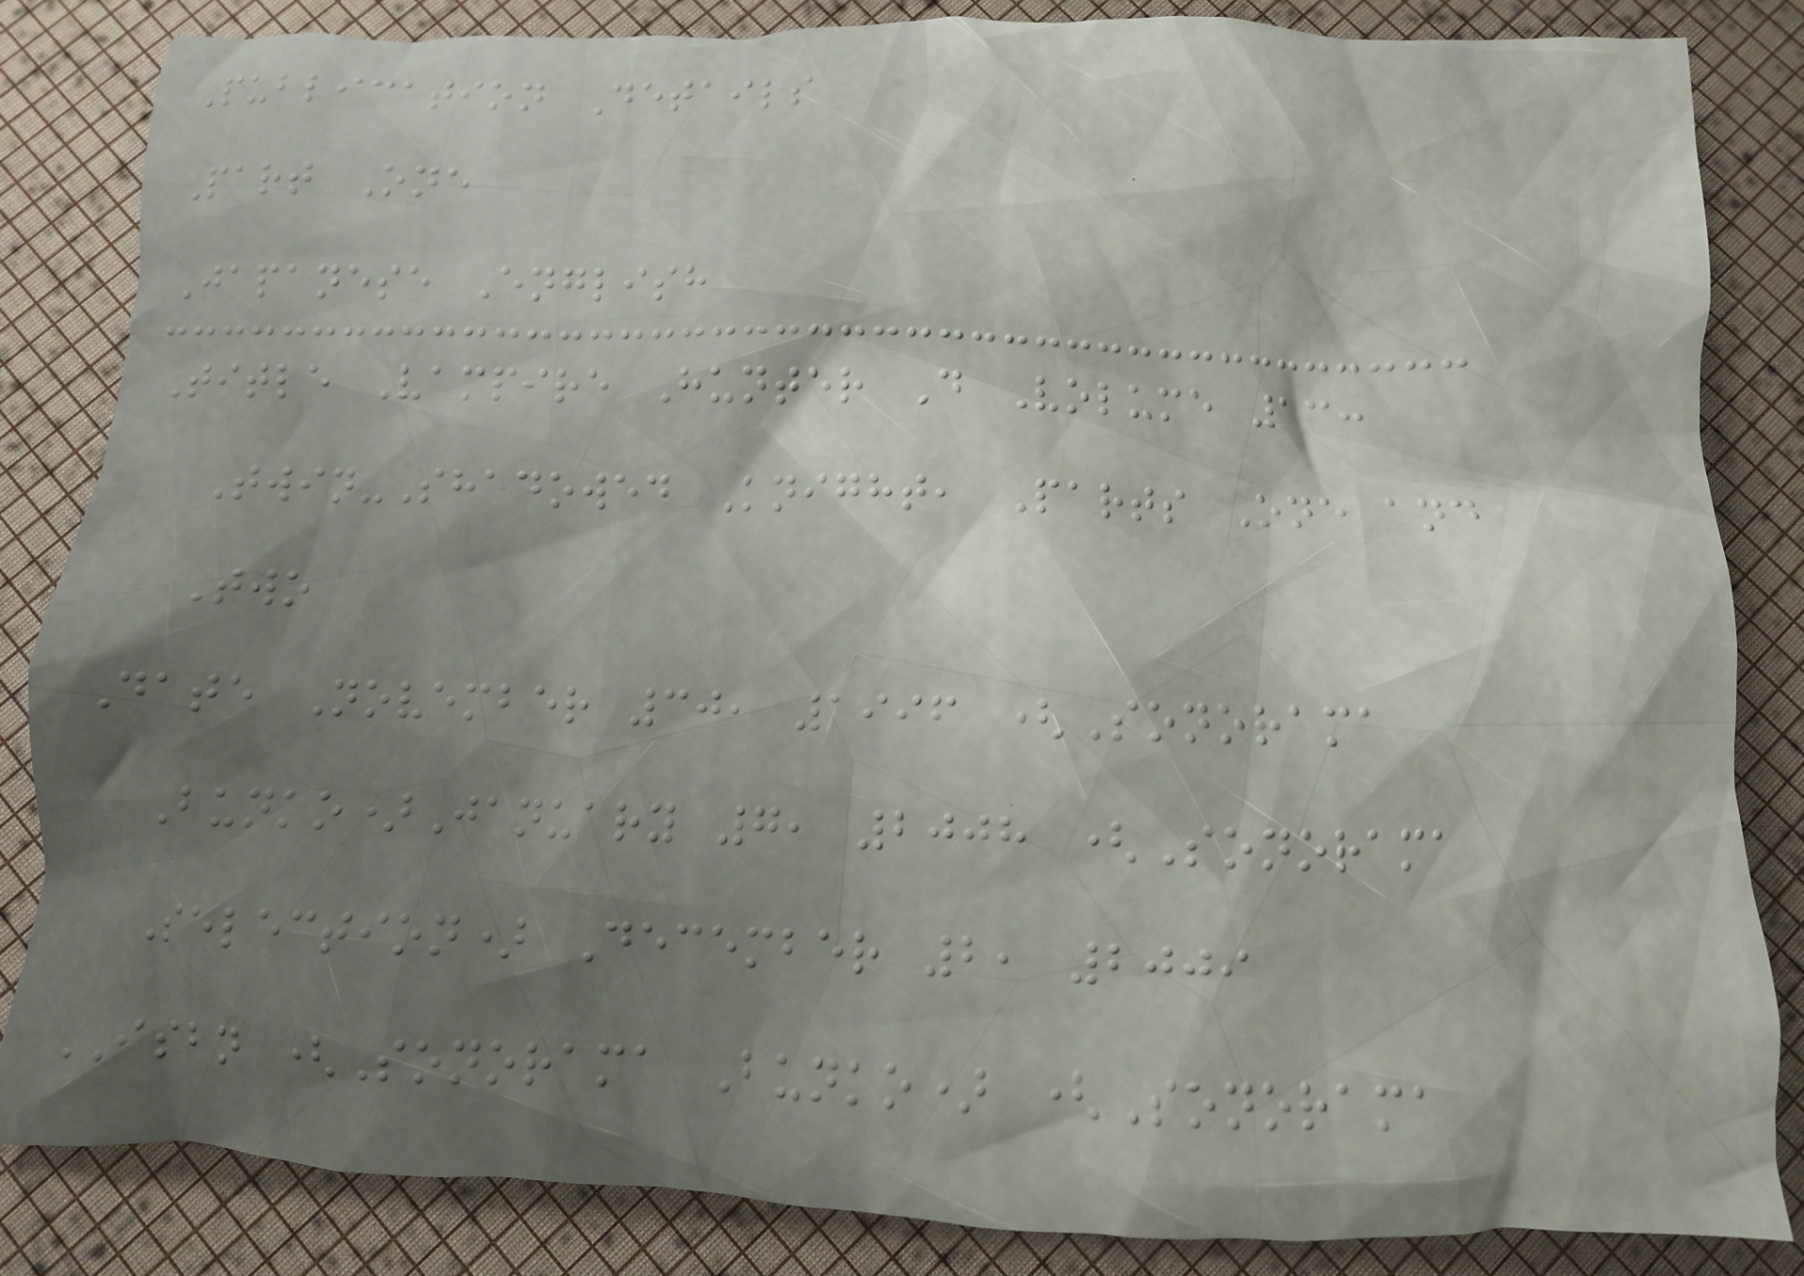Publication Details
Part One
Japanese English
Title Vampire Hunter D Volume 13:
Twin-Shadowed Knight, Parts One and
Two
Date November 30, 1996 (Sonorama
Bunko)January 7, 2008 (Sonorama
Selection) December 2, 2009
ISBN (Sonorama Bunko) (Sonorama
